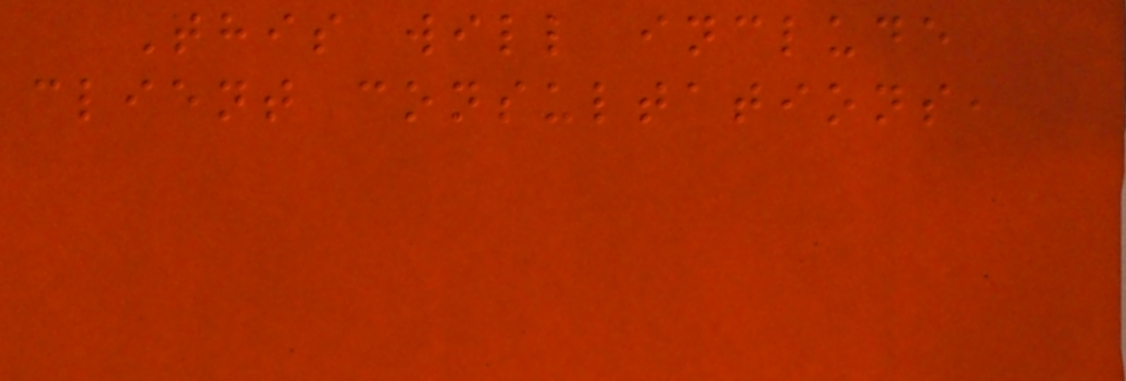This will include
client consultations,
